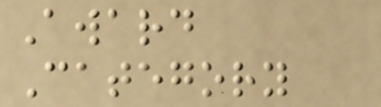Award
Category
